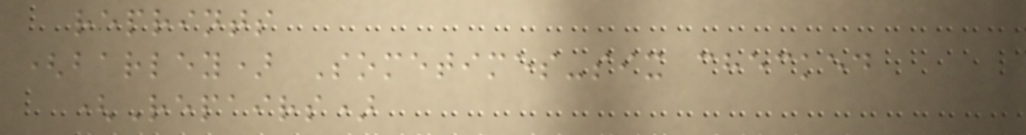reprints
(barley) Sometimes-six checked
(Repairs)
